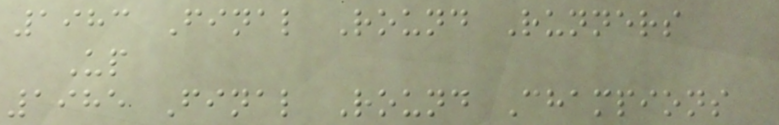1983 Final Round Runners
Up
1985 Final Round Champions
